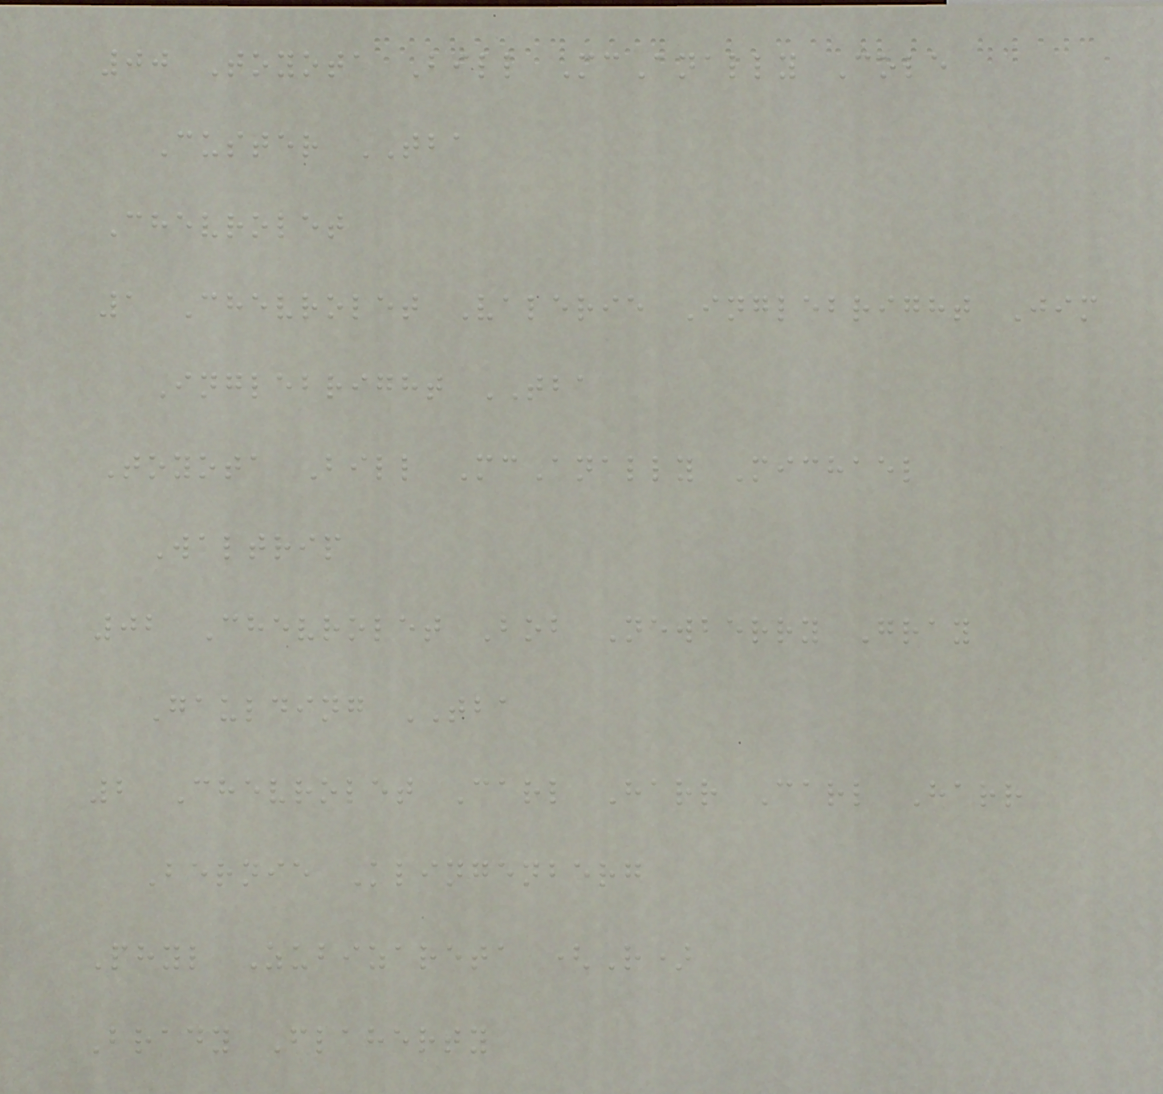00 Toyota Bill McAnally Cole
Custer TBA
Chevrolet
1 Chevrolet Valerie Inglebright Jim
Inglebright TBA
Toyota Bill McAnally Michael
Waltrip
02 Chevrolet Bob Newberry Gray
Gaulding TBA
2 Chevrolet Carl Harr Carl Harr
Bernie Klingenberg
Phyl Zubizareta (R)
Brady Flaherty
